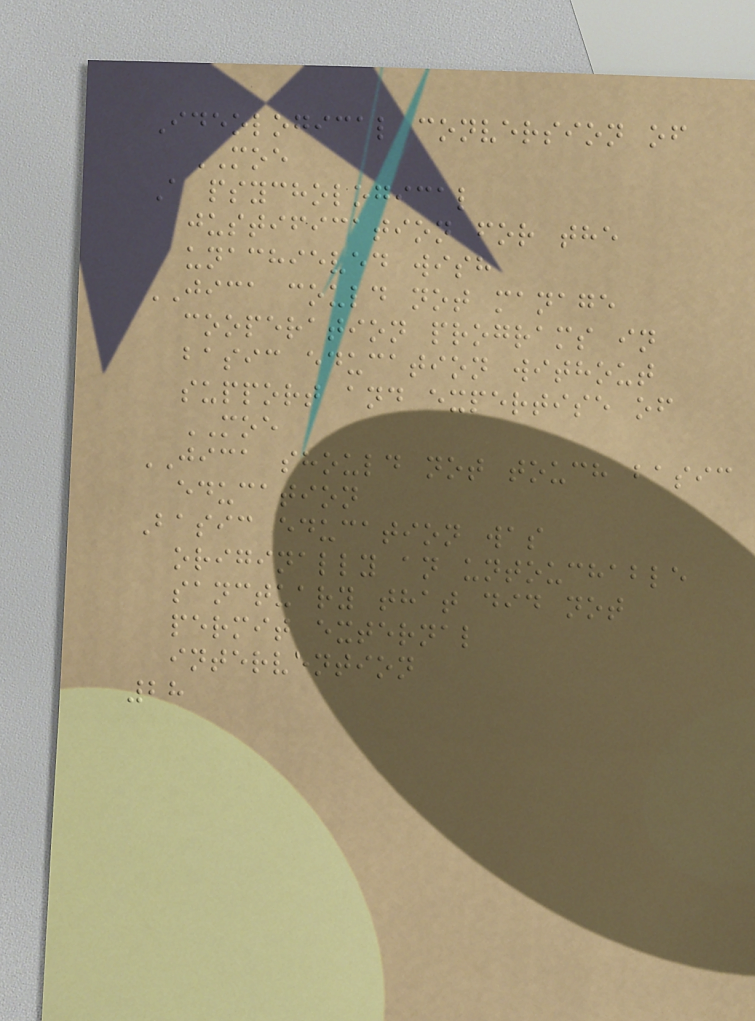Ideological conversion of
MOE
A psychological
justification for the
unachieved wish
JICA could not manage
cooperation programs in
basic education without
support and expertise of
MOE
JICA should not touch basic
education
Basic education was
originally an untouchable
sanctuary that did not
permit external
intervention
28
